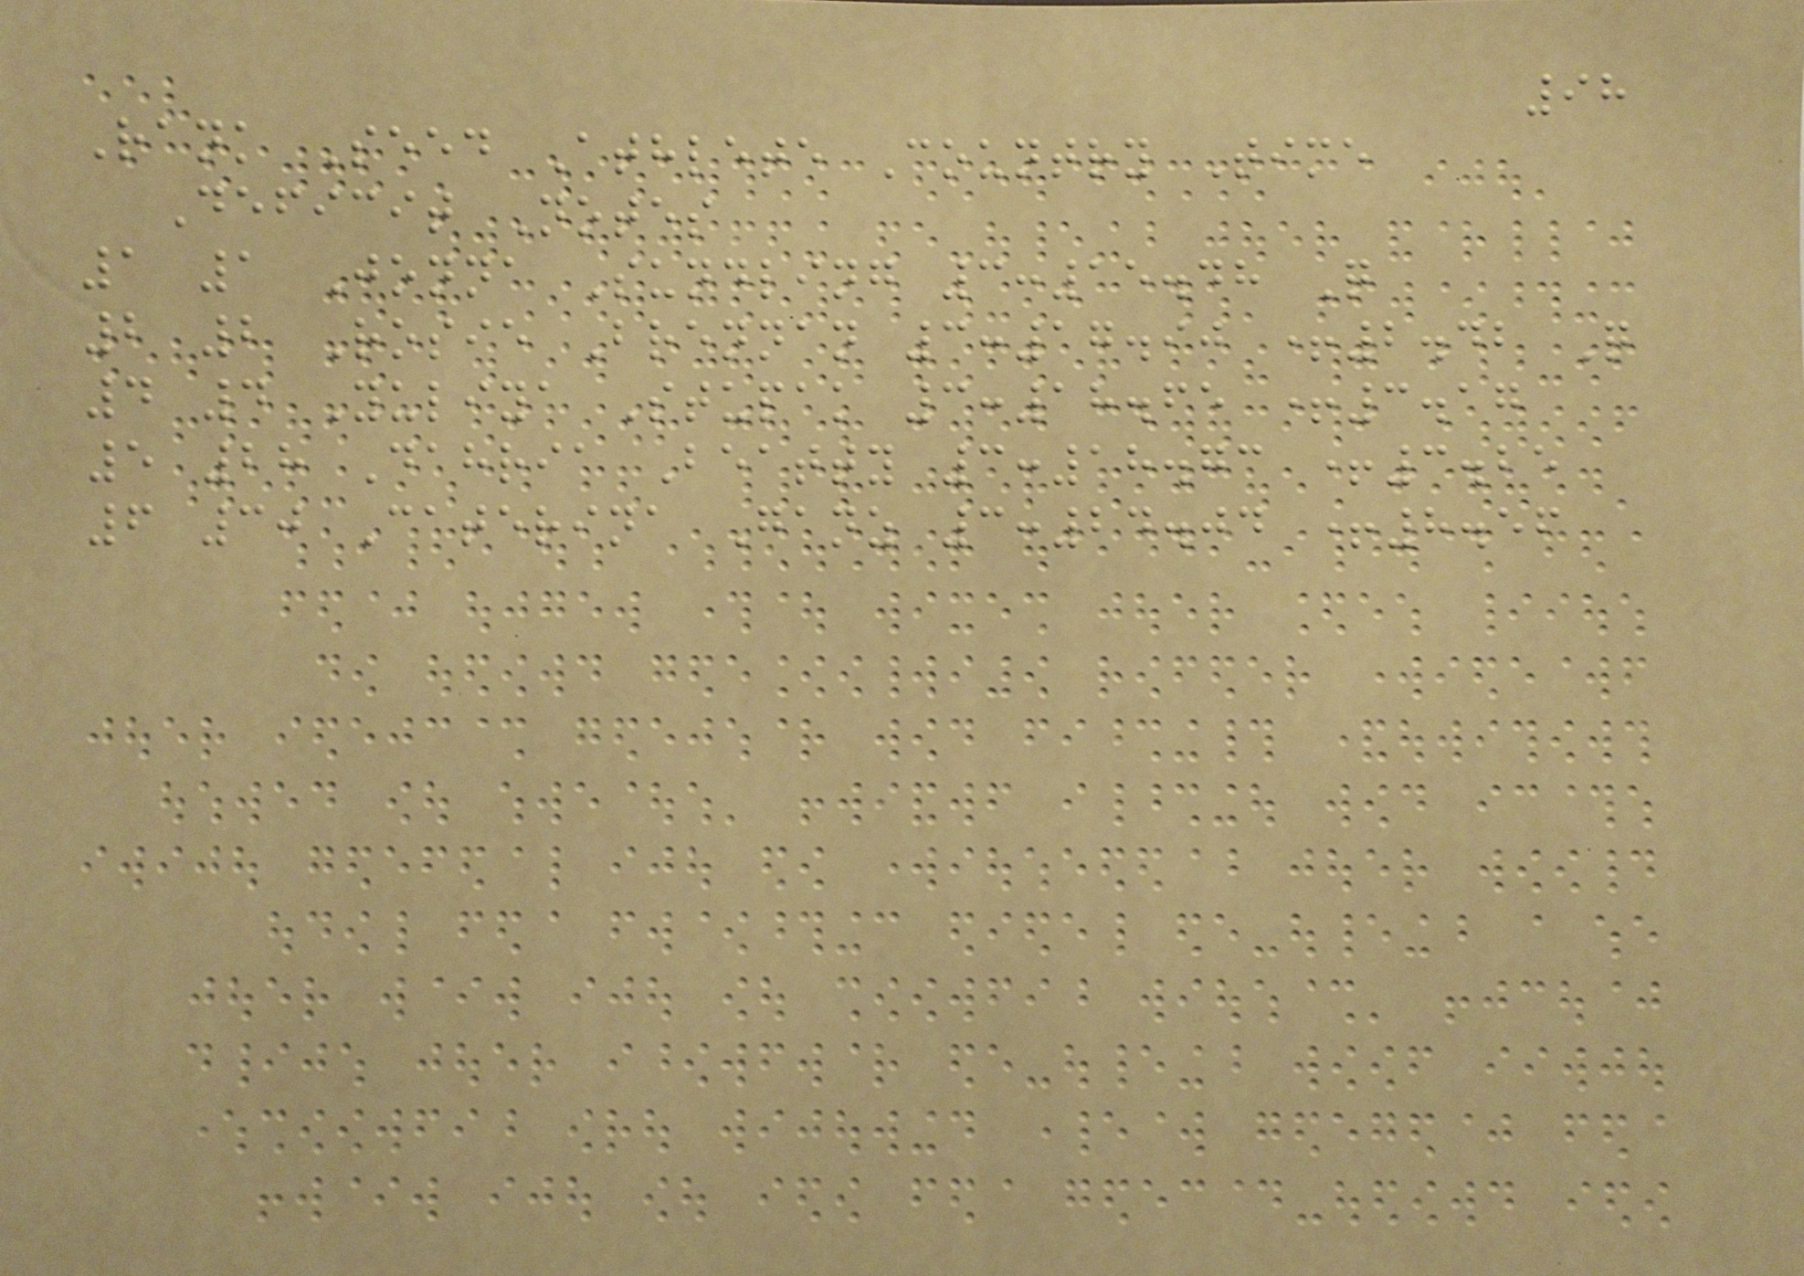98
Rank Seed Athlete Country Time
Deficit Notes
1 1 Jonna Sundling 3:15.48 Q
2 2 Rosie Brennan 3:17.90 +2.42 Q
4 4 Yuliya Stupak 3:18.65 +3.17
5 28 Dahria Beatty 3:18.73 +3.25
6 30 Caterina Ganz 3:24.04 +8.56
